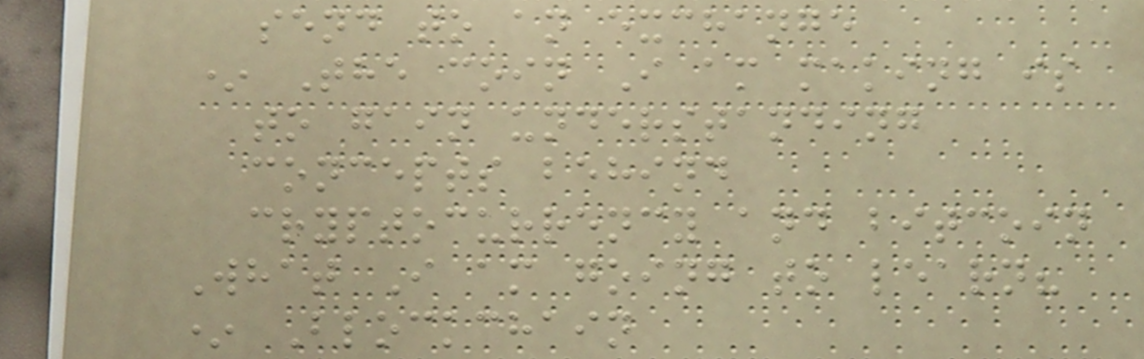send to an exchange
* The coin I am making is
to gain understanding
concepts behind
cryptocurrency and bitcoin
What I am going to learn?
* Blockchain
